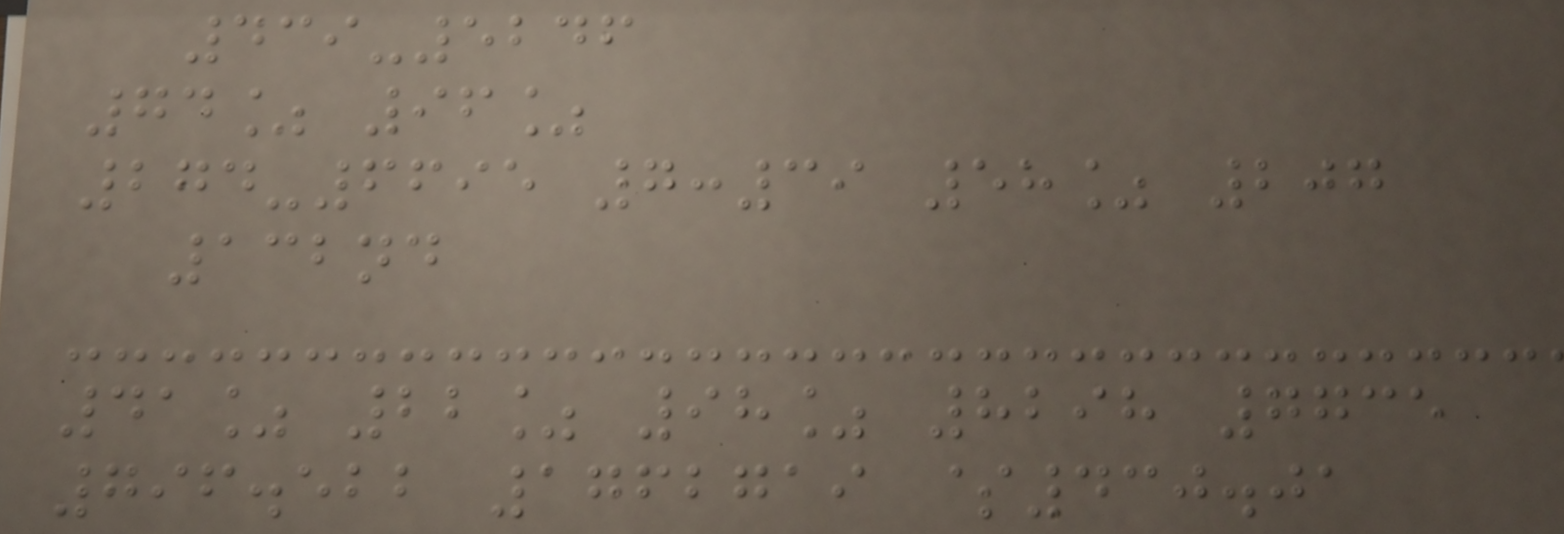439-5246
74% 96%
274-6695 7:39 58% 207
132nd
41% 22% 98% 8298 7735
796.522 1762719 $430.01
